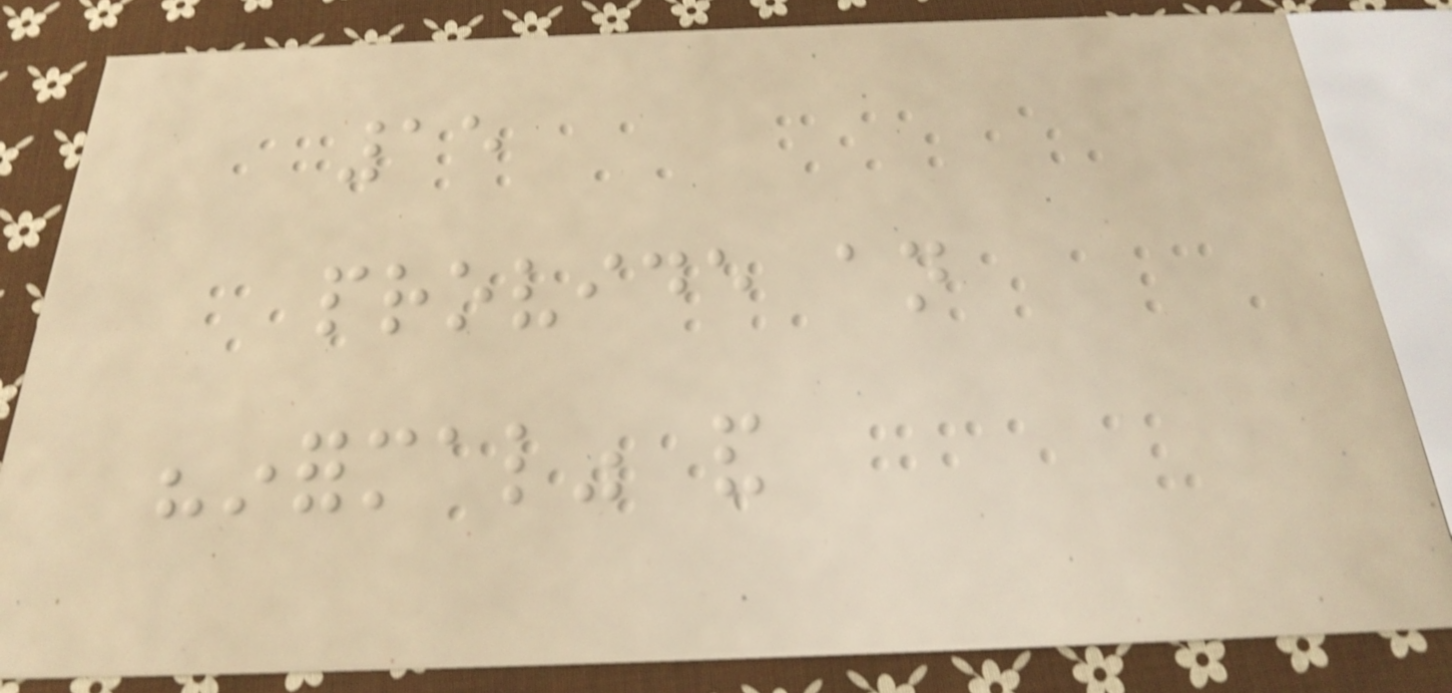15
provide an
"informal" and
